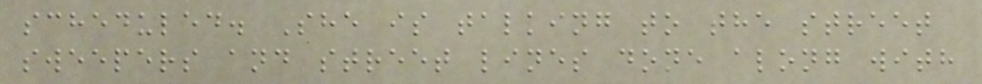scheduled. She is talking to the street
sweepers and street lines done along with
